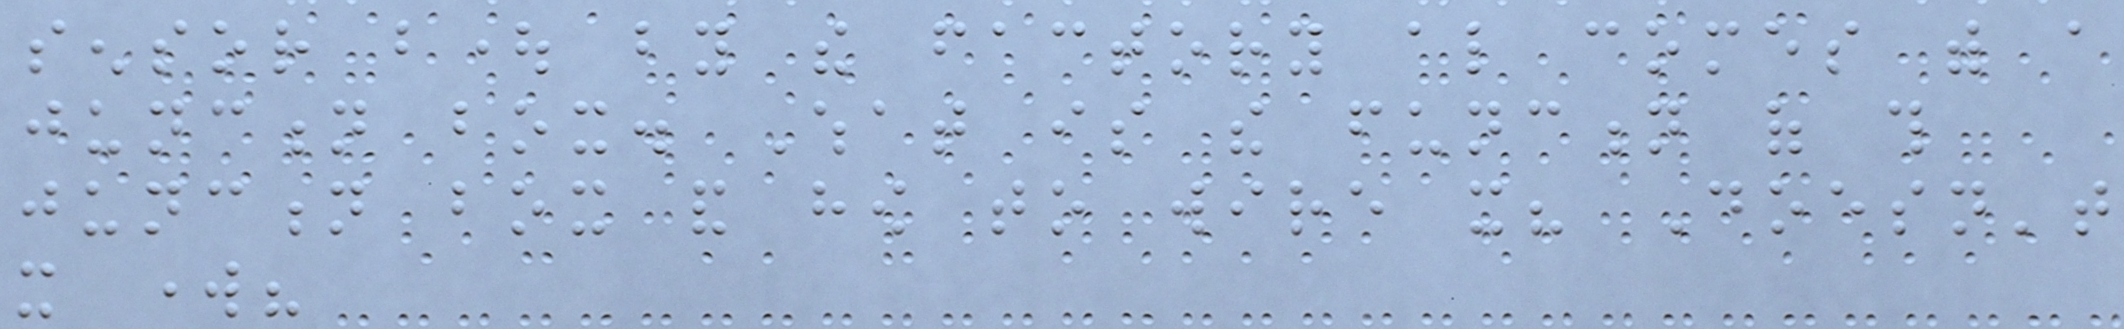sensor bought by the factory also comes with a
junction box. What is the function of this
junction box and how to wire it? Doesn't
it work?
